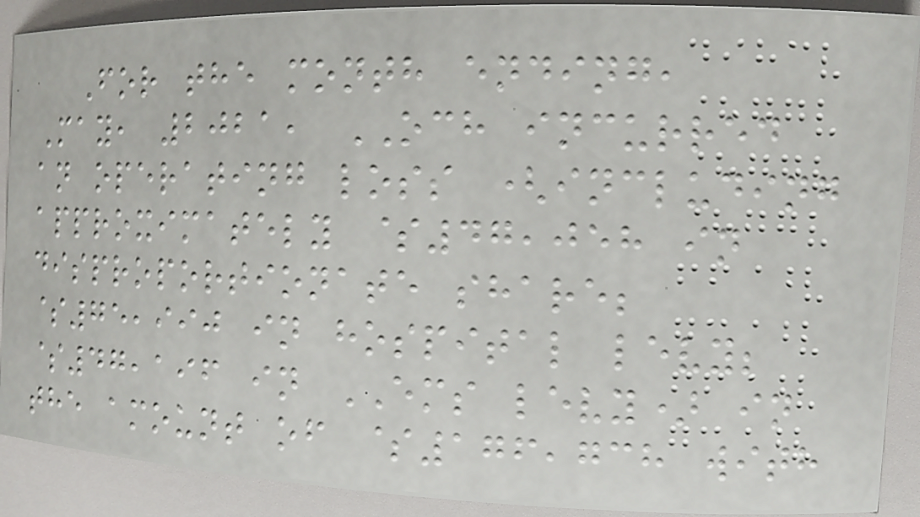For the month ending,
May, 2021, OCH incurred
an operating loss (including
approximately $47,058 in
disproportionate share;
$75,990 in hospital levy;
$47,196 in EMS levy) in
the amount of $176,738 with
